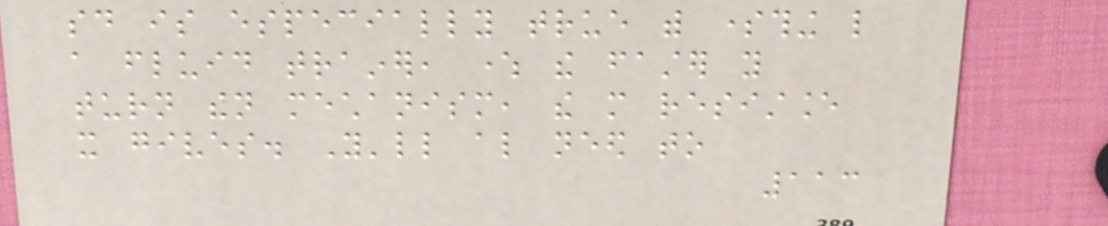said is especially true with something like
a fluid trainer, where the faster you
turn then mechanism, the more resistance
it gives. You'll also need to
113
